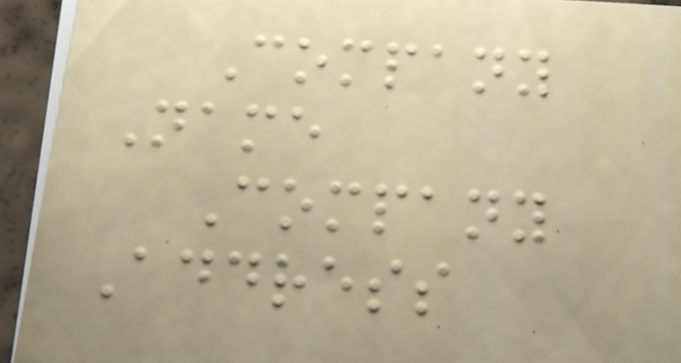Company
Name
Company
Address
